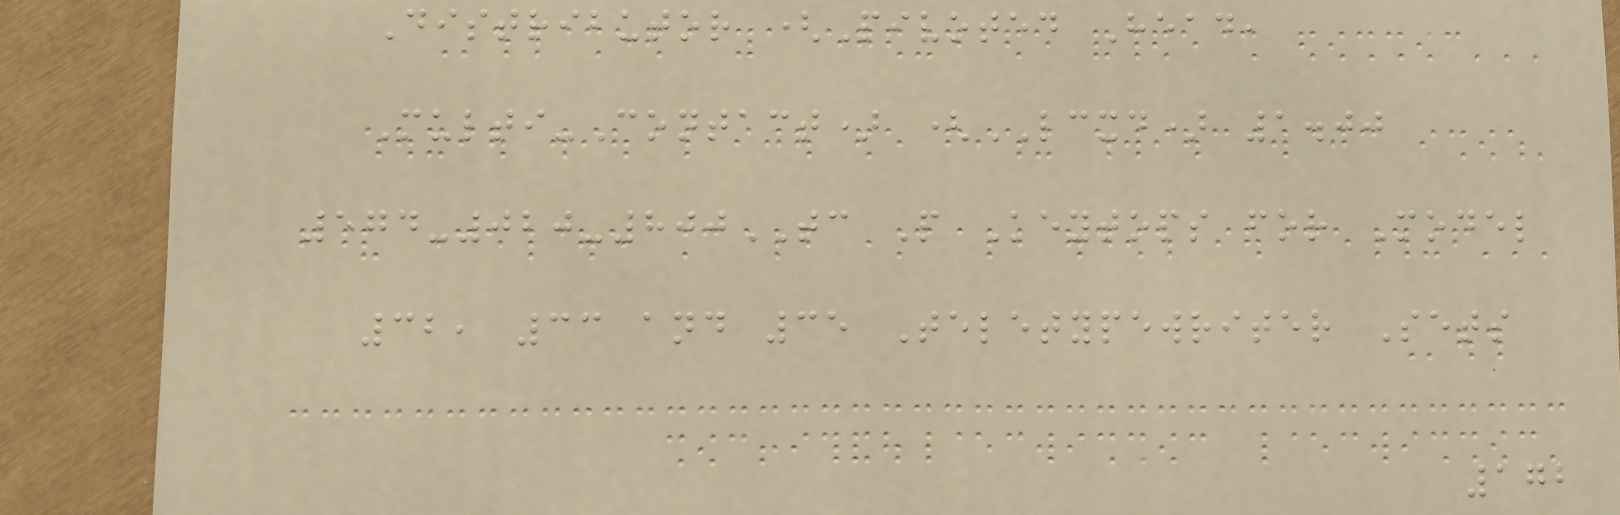Distributor (Pivoted Head,
Multi-Contact) (LCXD) 1.00
574-020-800TC P Keytops for Model
32, 33 and 35 Teletypewriter Sets
172
